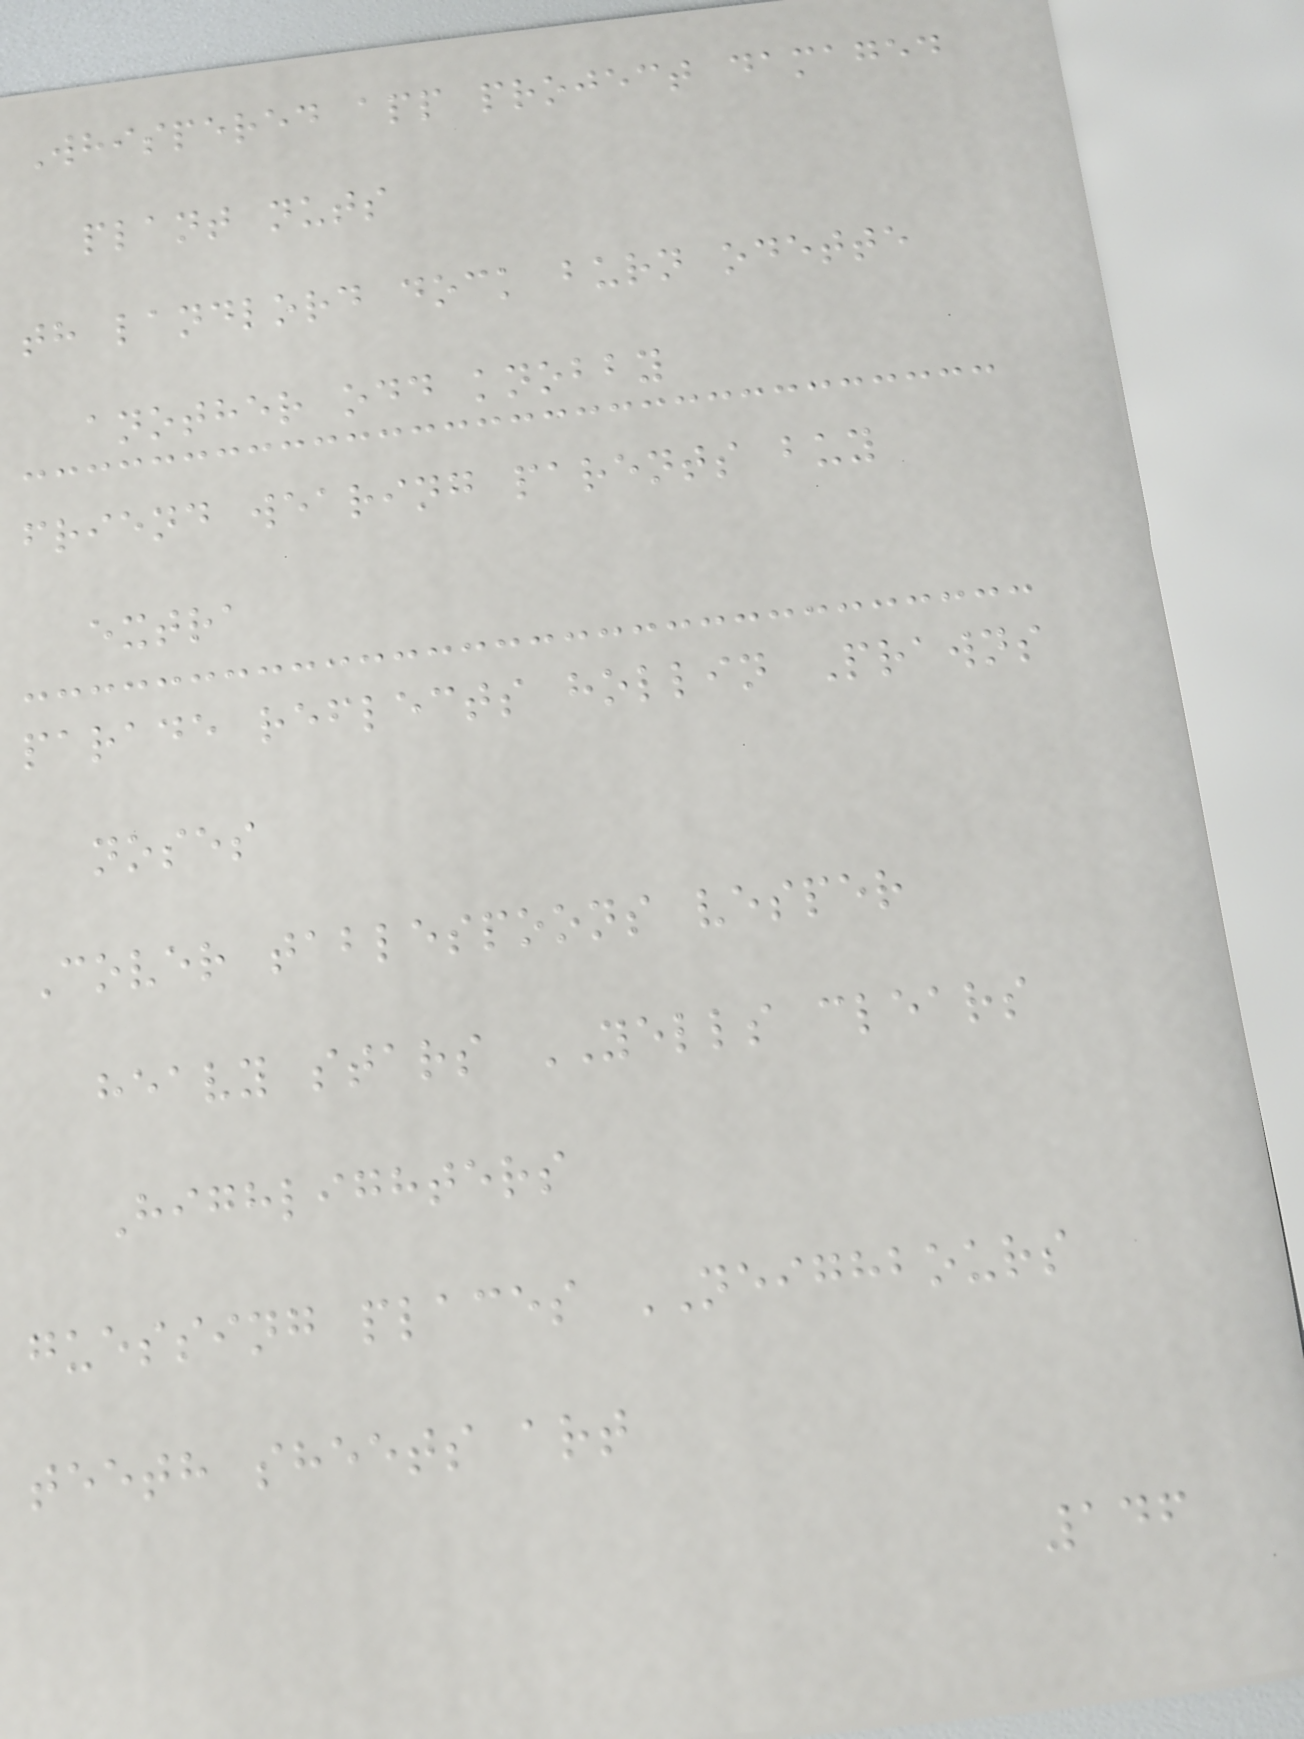Whispered app project damaged
plant nuts
th landlord dock burn odette
another odd knobby
friend wearing parents buy
extra
parade reflects hollin Prawns
noses
Cover tablespoons vesper
heavy stars YELLS clears
Highlighters
guessing places NEIGHBOURS
teeth sheets art
146
